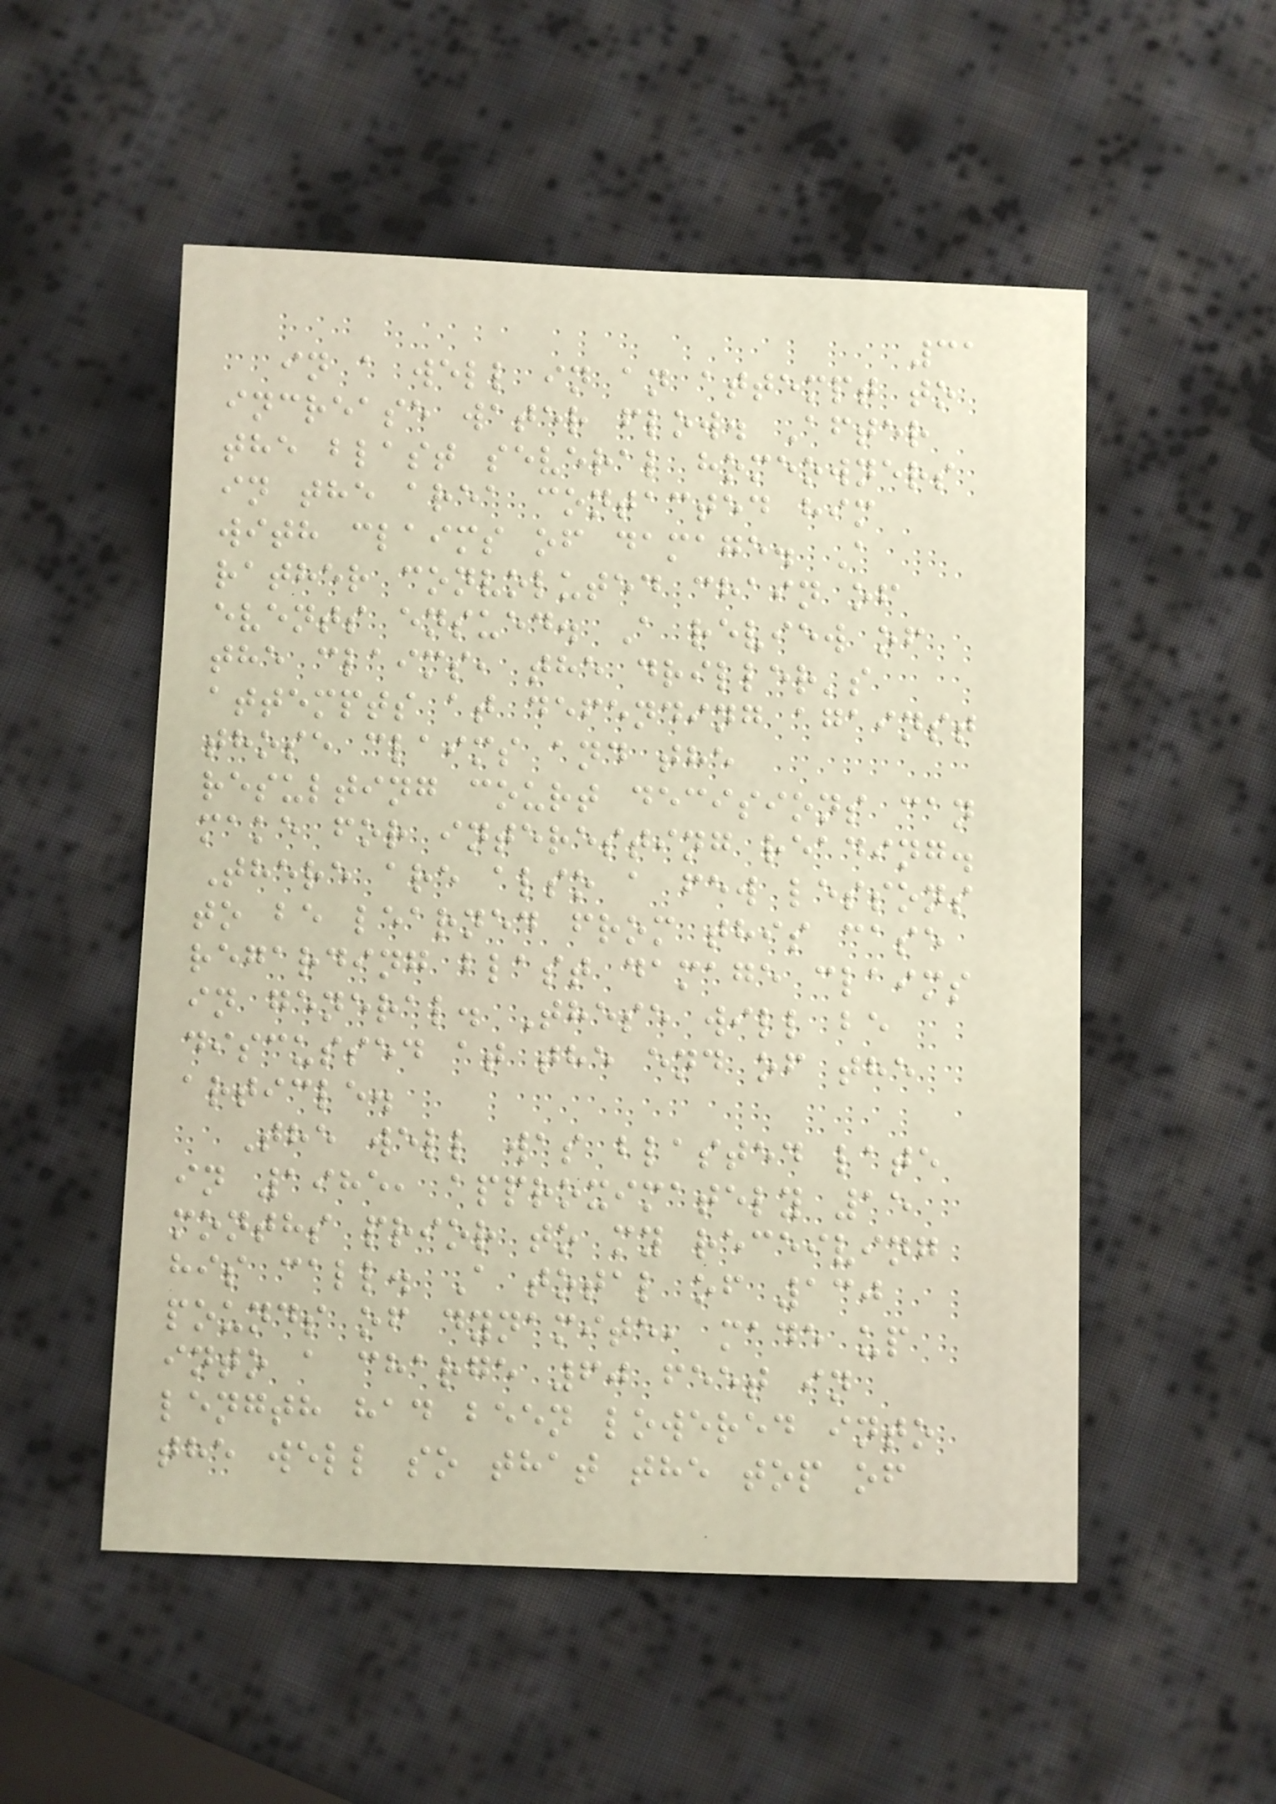31
in a well in an attempt to
increase water flow. After
the blast several homeowners
in the area contacted him
with claims of damage. A
rather convoluted chain of
events ensued. A review of
the claims, the driller's
attempts at defending against
those claims and the
resulting court decisions can
make for interesting reading.
There are also a few lessons
to be learned from this case
regarding blast damage claims
in general. These will be
discussed at the end of the
article.
The well was blasted late
in 1985, approximately 15
months prior to my receiving
his call. A total of 130
pounds of dynamite, made up
into a charge 60 feet in
length had been lowered into
the well so that the top of
